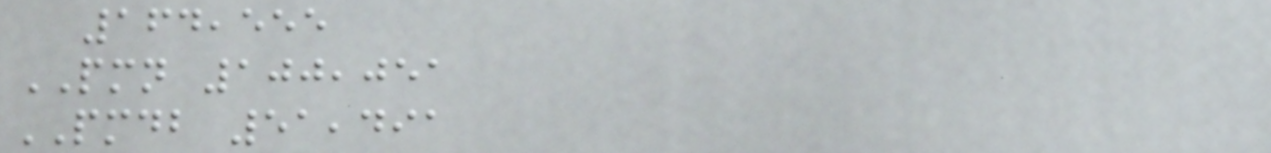164,555
PMN 100,051
PMDB 51,491
